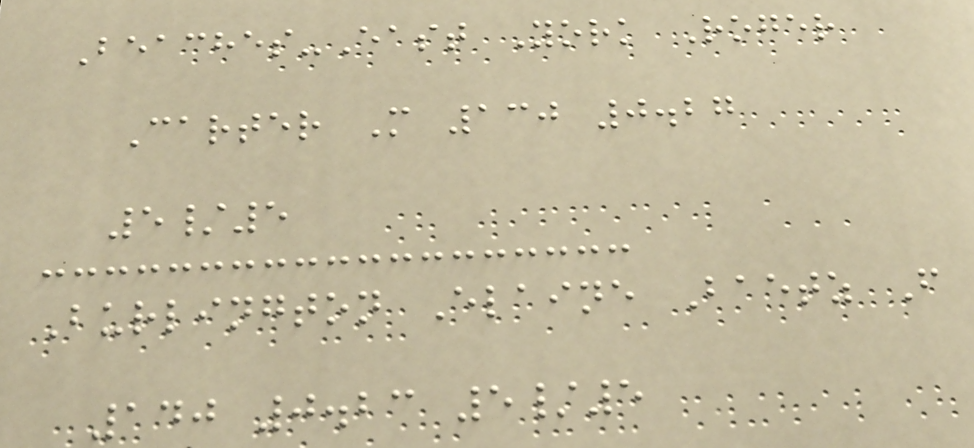Beaches-East York Roger
Carter M 130 0.27
5/5
Burlington Elaine Baetz F
140 0.23 5/5
